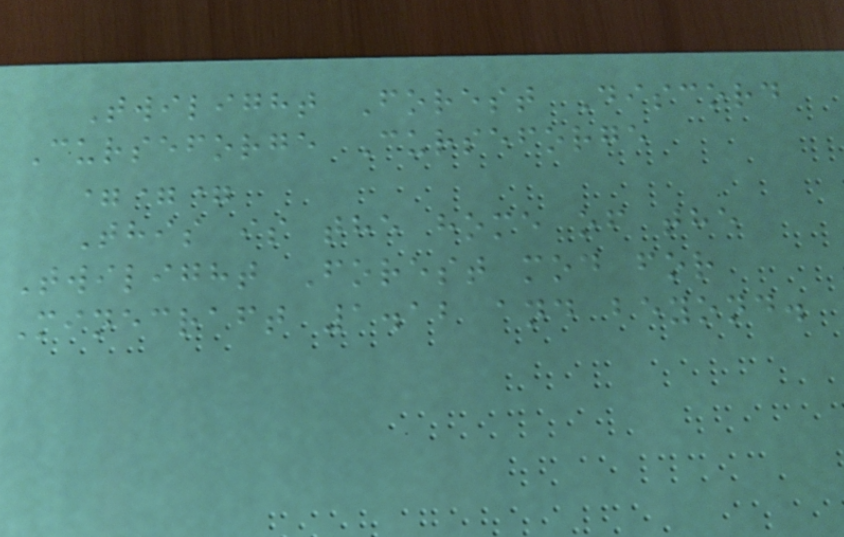Twilight Forest Discord
Curseforge Curseforge
===
This is the home of the
Twilight Forest mod for
Minecraft 1.12 and beyond.
